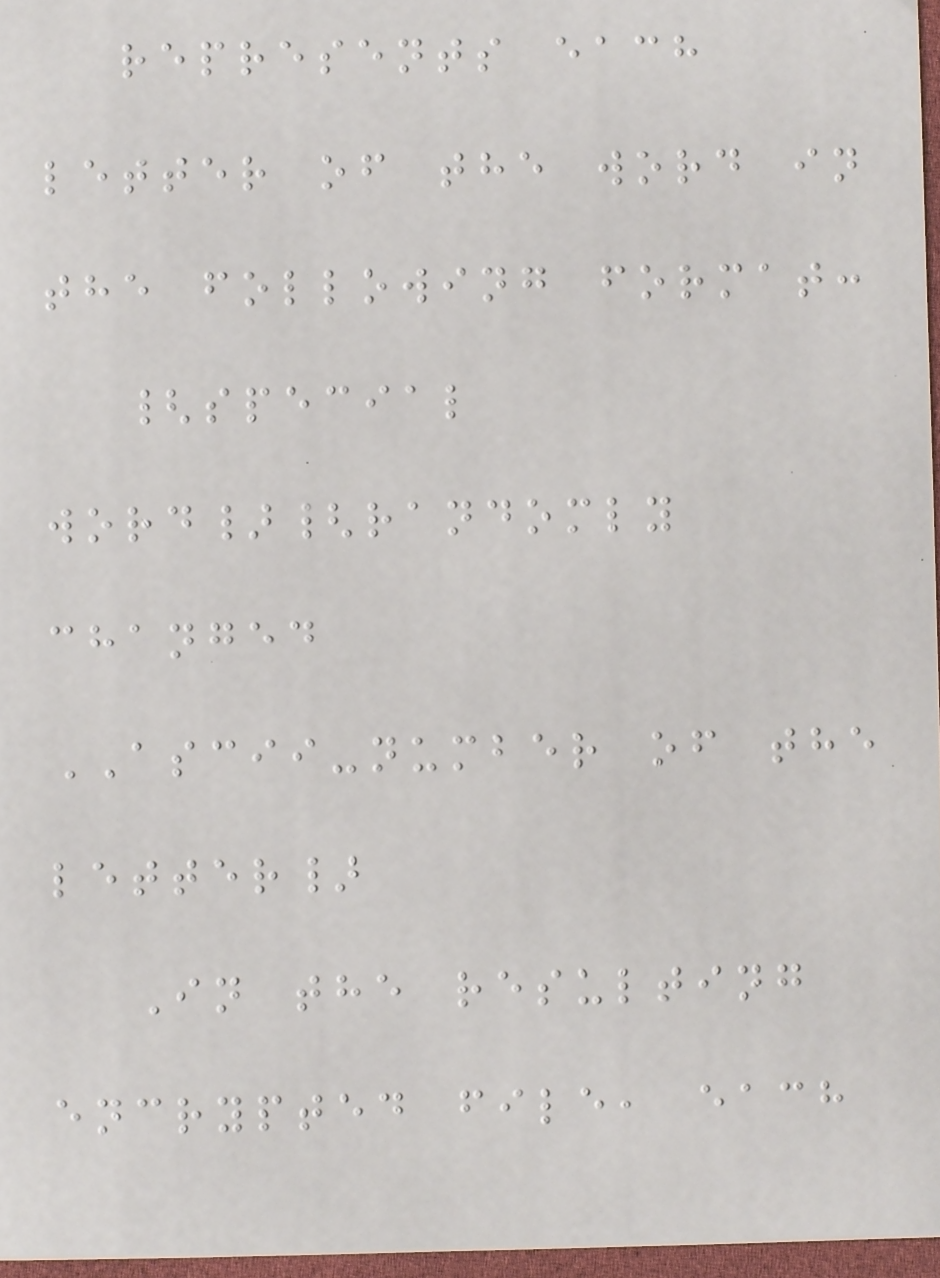represents each
letter of the word in
the following format:
{special
word}{randomly
changed
ASCII-number of the
letter}
In the resulting
encrypted file, each
